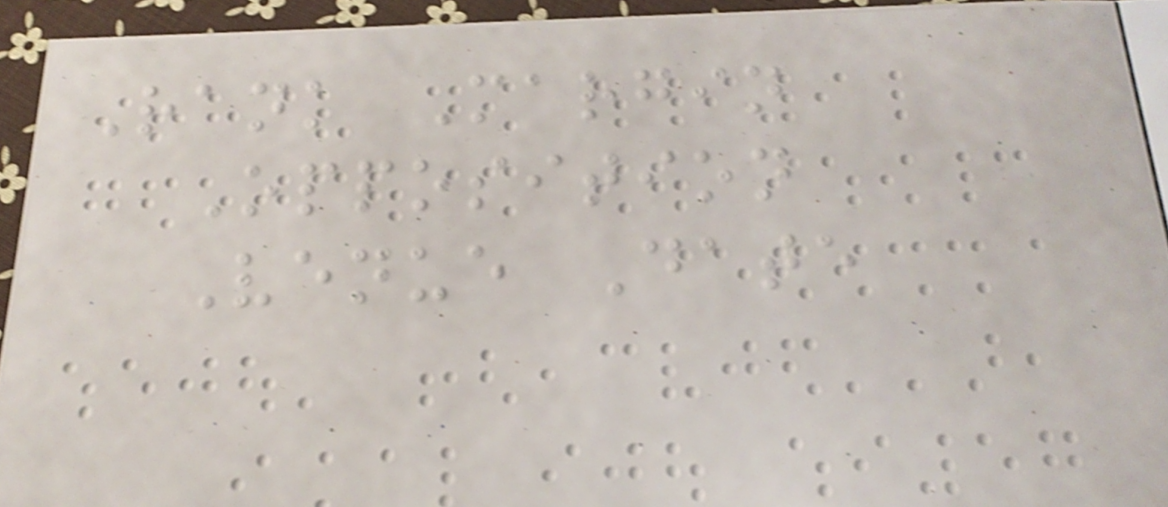Rank Margin
Opposition
Venue Date
